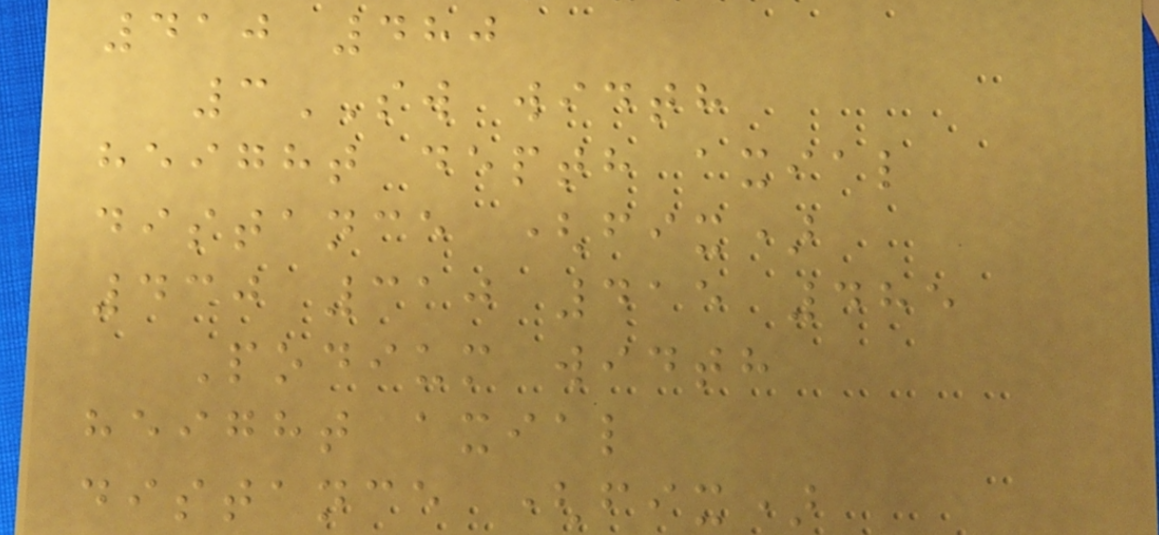410 480
3SW width
height depth axial
distance (fix)
430 310 415 485
Podium width
height axial
distance (fix)
